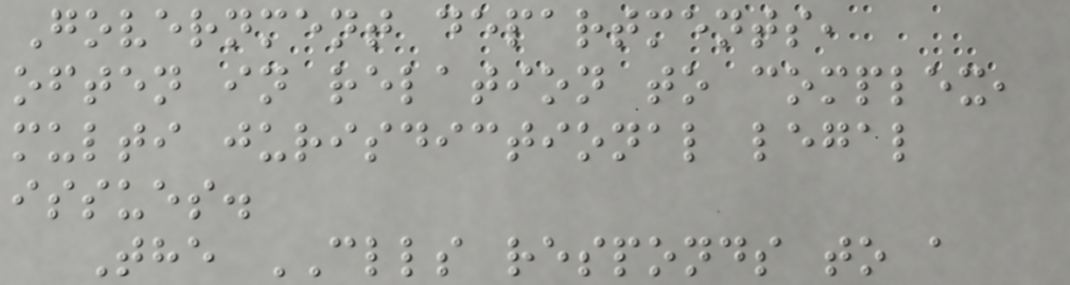Government departments,
often in relation to complex,
multi jurisdictional legal
issues.
The CLLS responds to a
